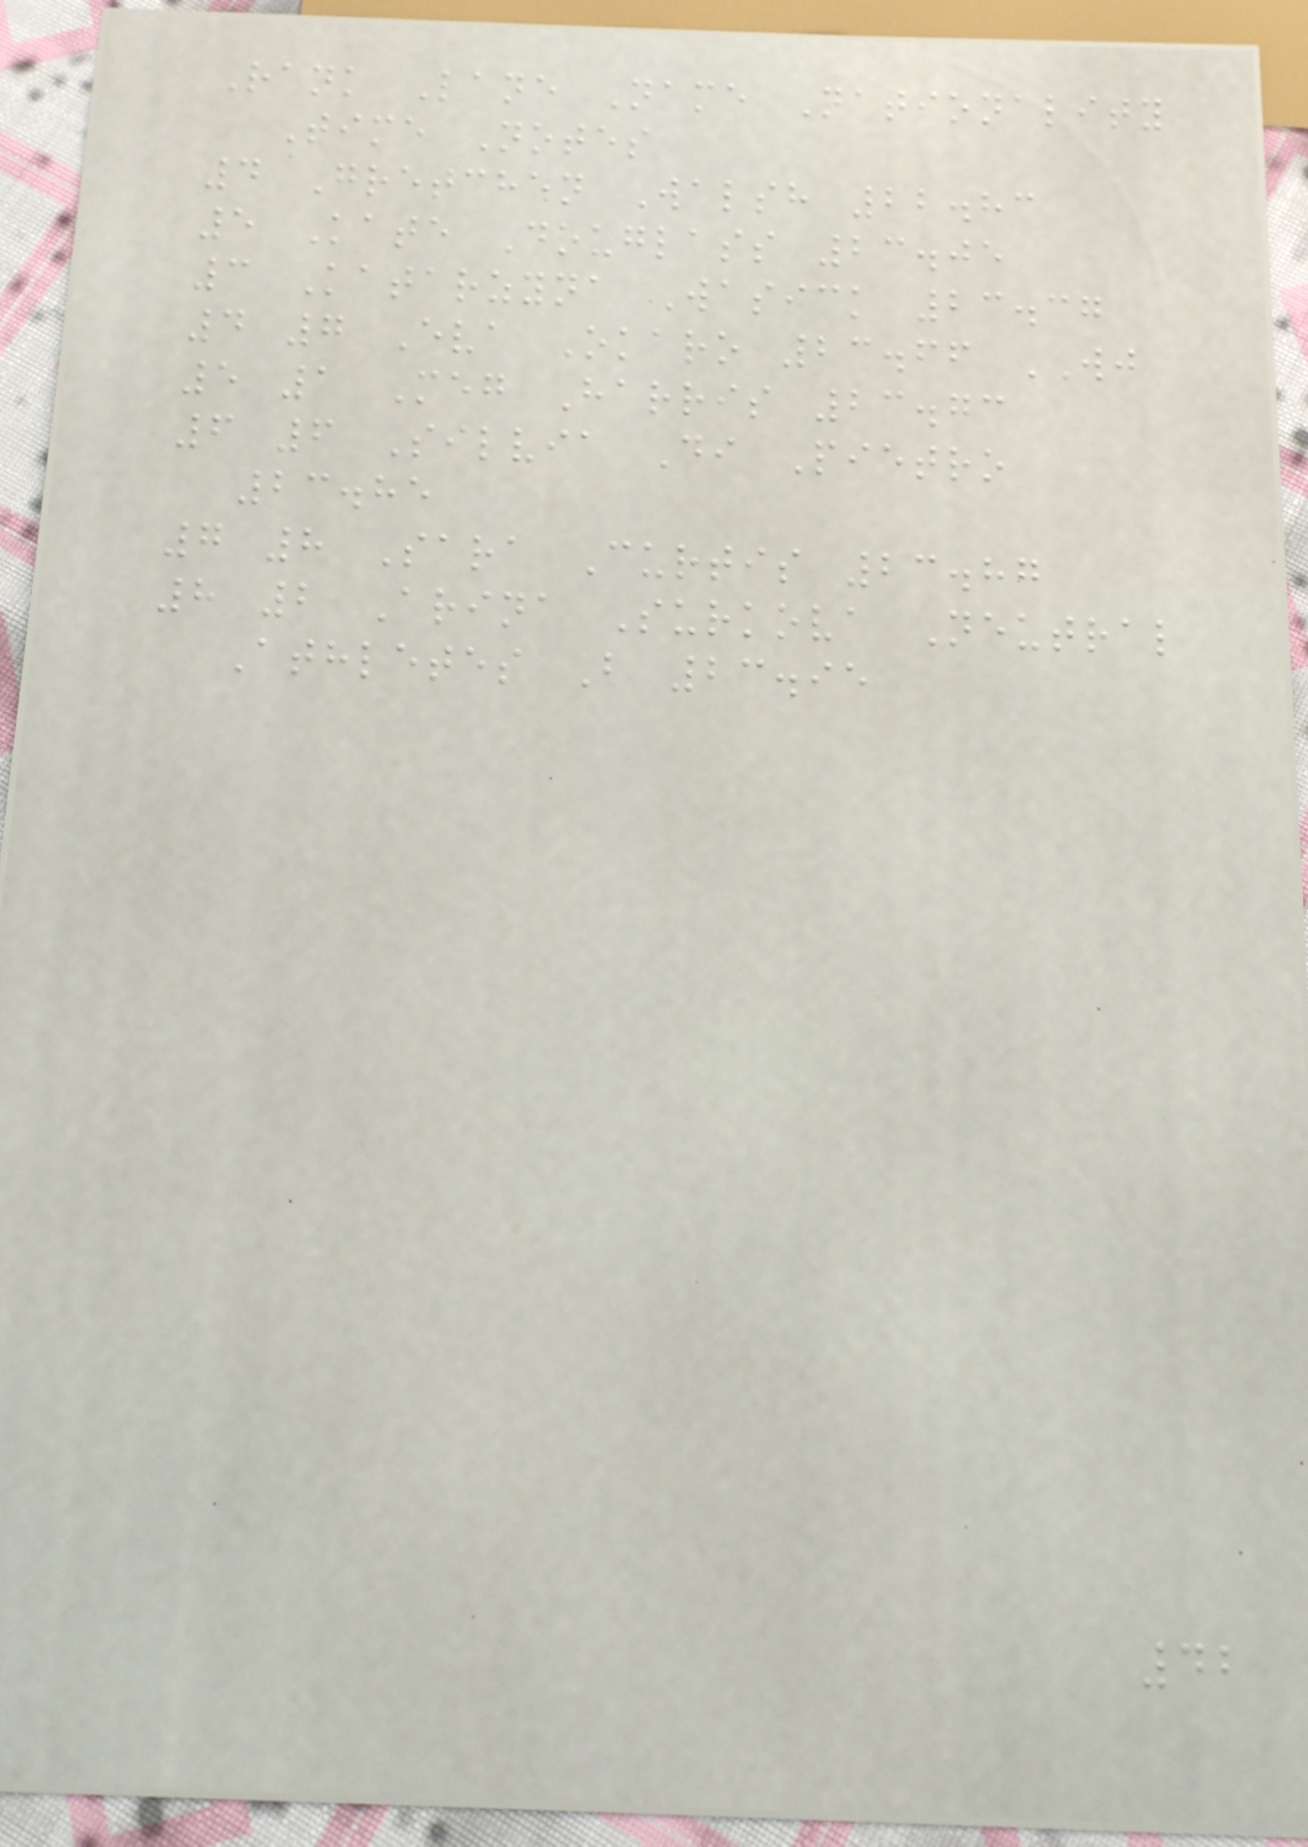Rank Lane Name Nationality
Time Notes
4 Gretchen Walsh 22.83
5 Kate Douglass 23.05
3 Katarzyna Wasick 23.37
4 7 Eva Okaro 23.66 WJ
5 1 Meg Harris 23.73
6 6 Silvia Di Pietro
23.85
7 8 Sara Curtis 23.87
8 2 Arina Surkova Neutral
Athletes B 23.95
42
